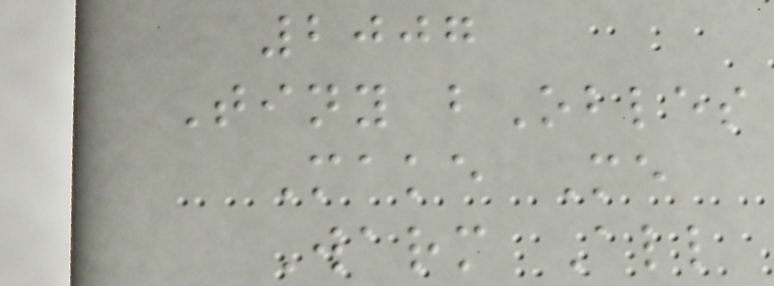2007
Tiny bObles
Make Me
Warm All
